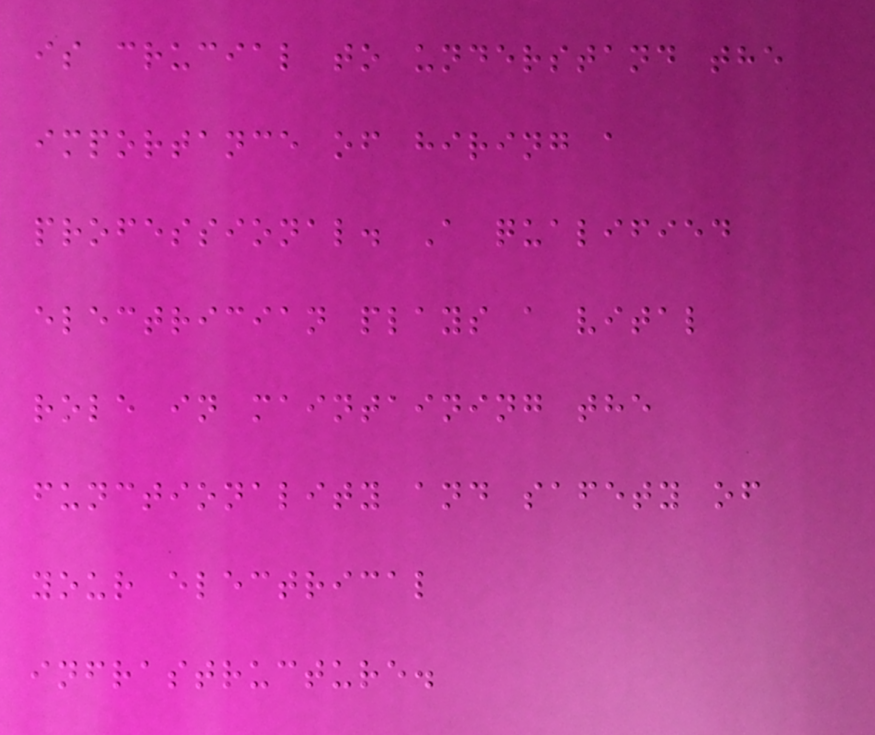is crucial to understand the
importance of hiring a
professional. A qualified
electrician plays a vital
role in maintaining the
functionality and safety of
your electrical
infrastructure.
